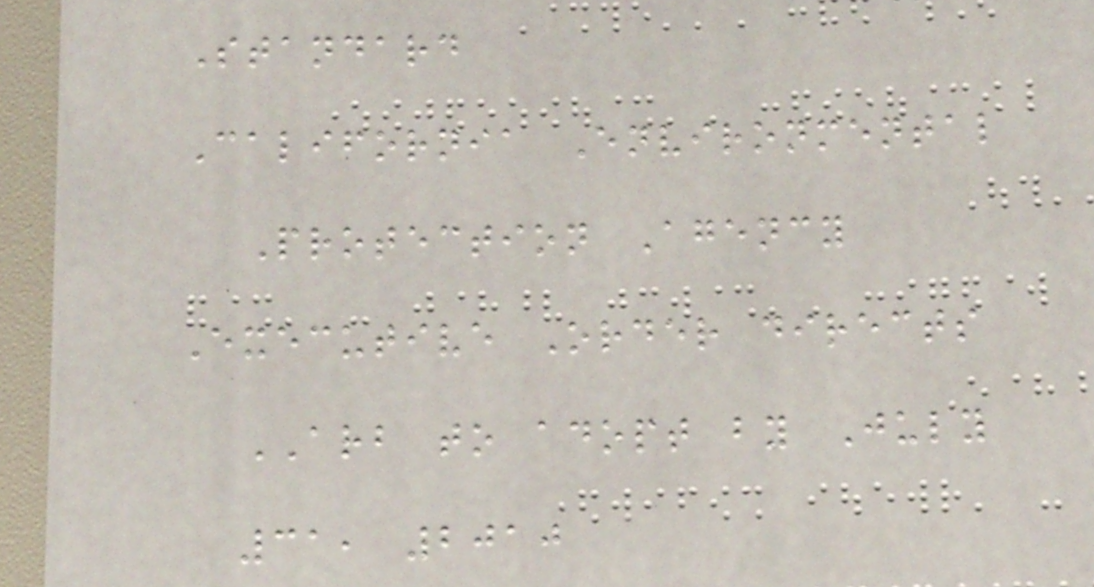Standard
California Environmental
Protection Agency
Executive Order directs
ARB to adopt by July
31, 2010
